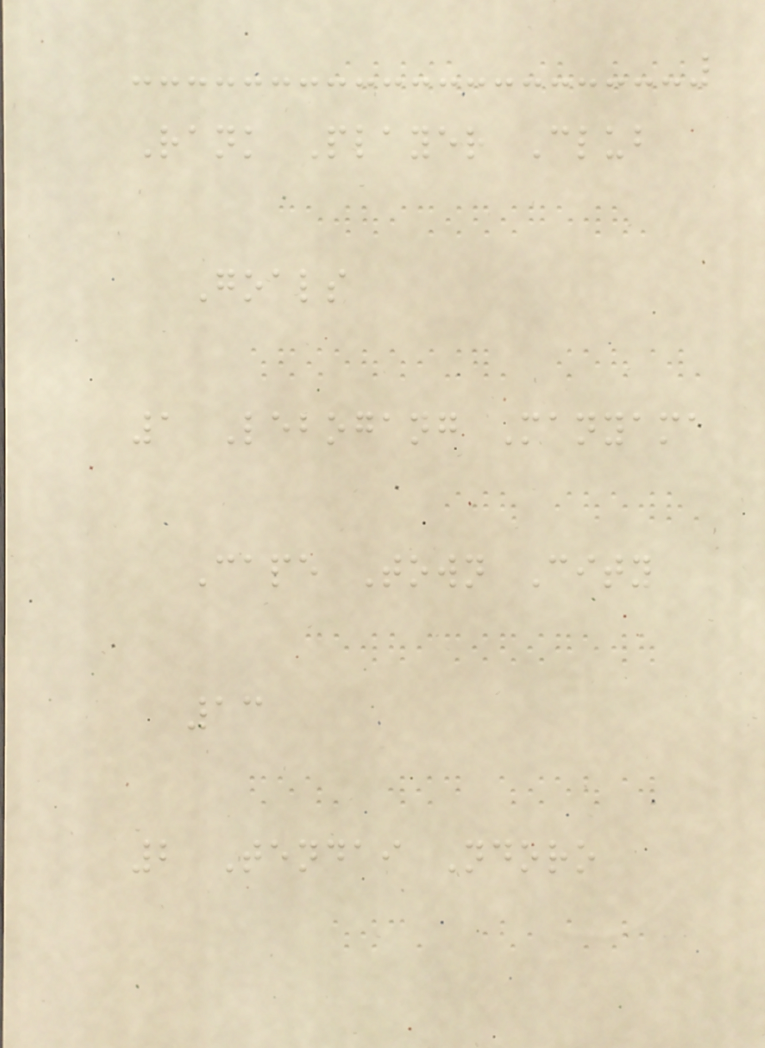Rank Player Club
Goals
1 Lebogang Manyama
Cape Town City
13
2 Tendai Ndoro
